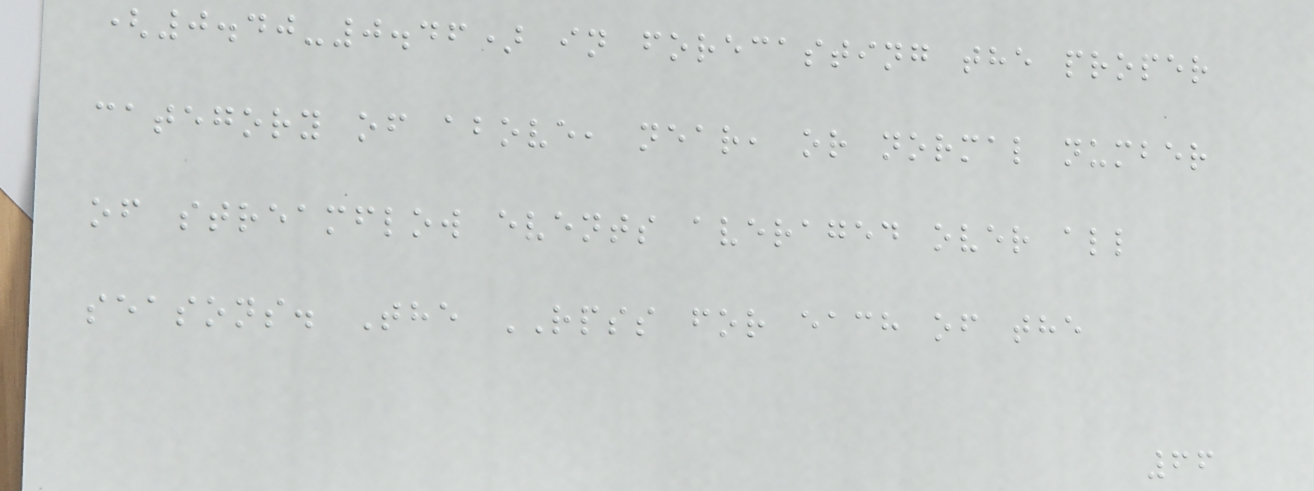(0.40-0.46) in forecasting the proper
category of above, near, or normal number
of streamflow events averaged over all
seasons. The RPSS for each of the
66
